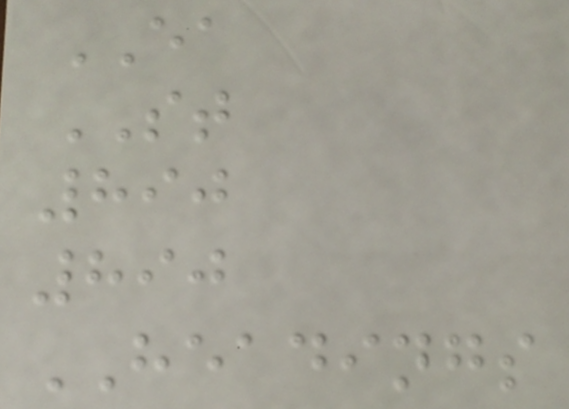EA
ST
890
890
HEADINGS
